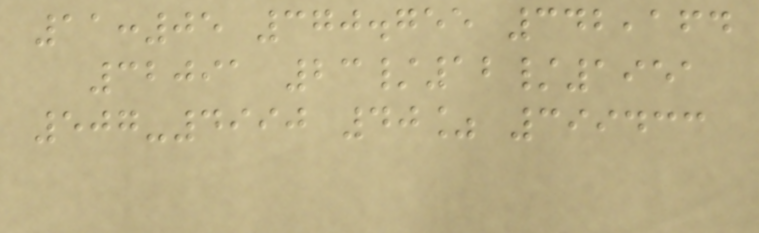11:05 370.755 342,164
32091 23/12/1951
507-4990 40% 399433
